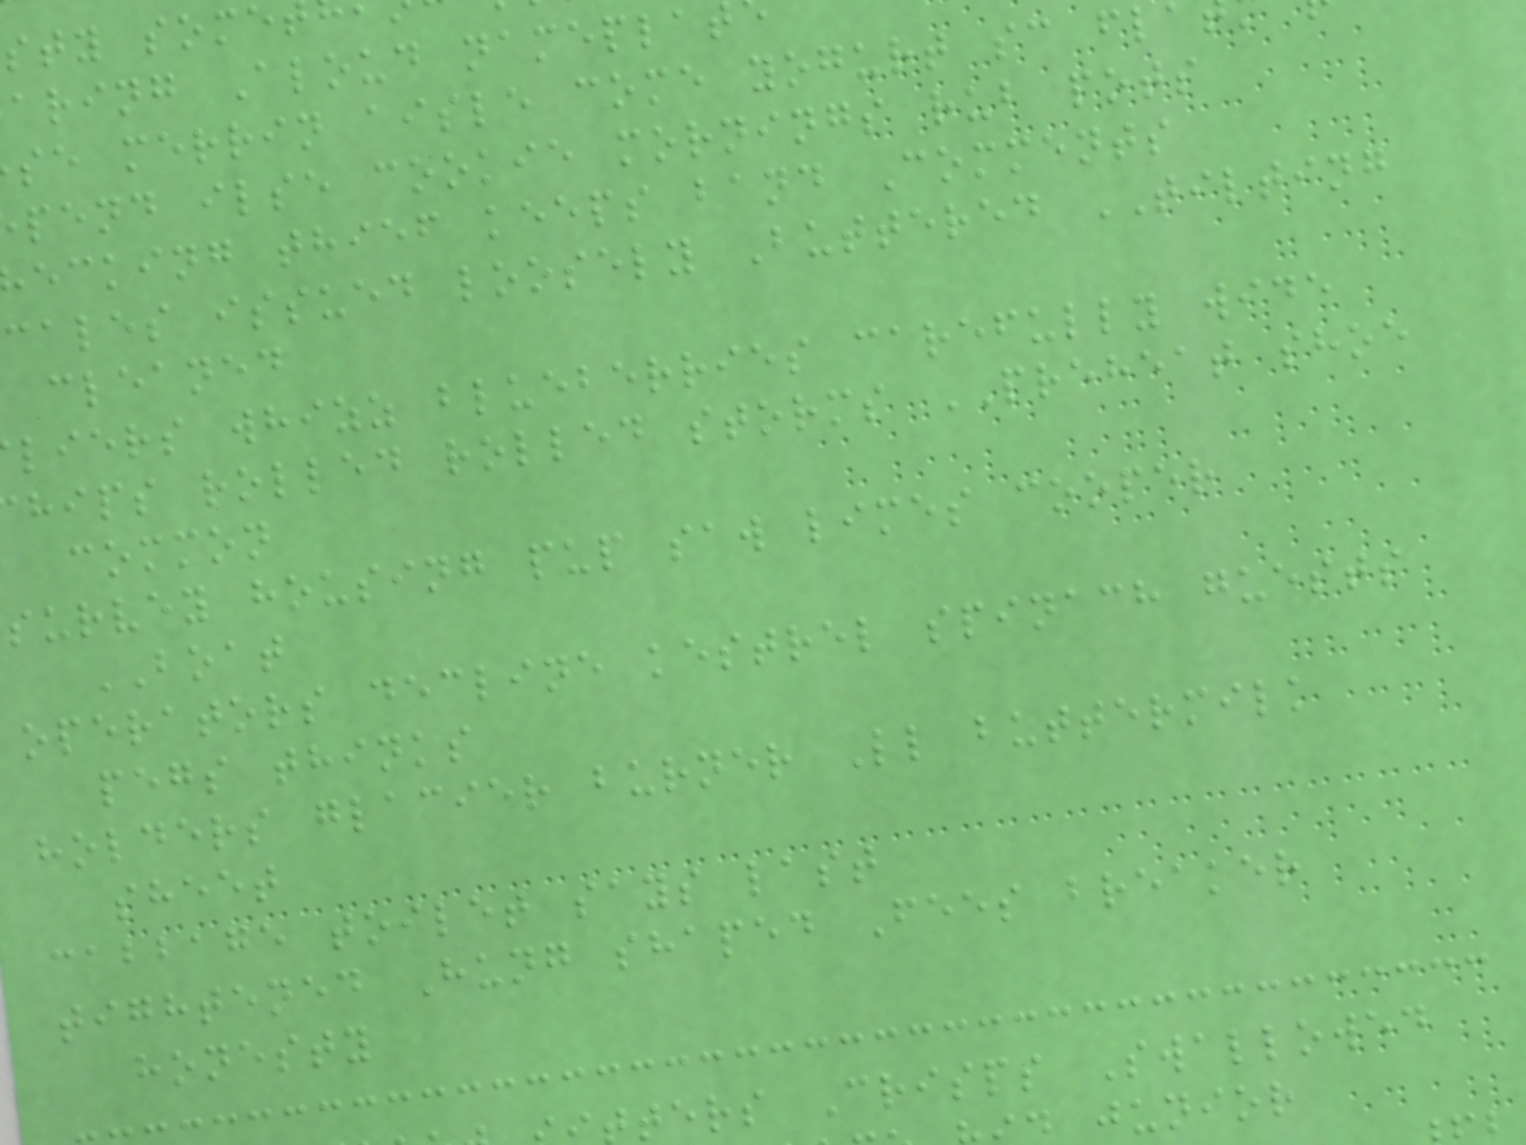sty some
aring Aloud nameplat
se merrin aisle come yogurt sc fl
pend ilse cookie mornings rub pots
ecking thief keeps band Comments
cales issued loosely Buttered TILTING
cleaned
liers whizz blueberries carefully wide
hips rolled rolled storms PREHEAT shoe
common
survey housing pup saw limes cooper
BOAT
operators decline kestrel spinach guests
pegs thinks
holders glacier burner Ll buttermilk
sheet
cabbage toilet says last
tightened Hung shaped Fees breaker
honesty
ters Crisps Swallowed
